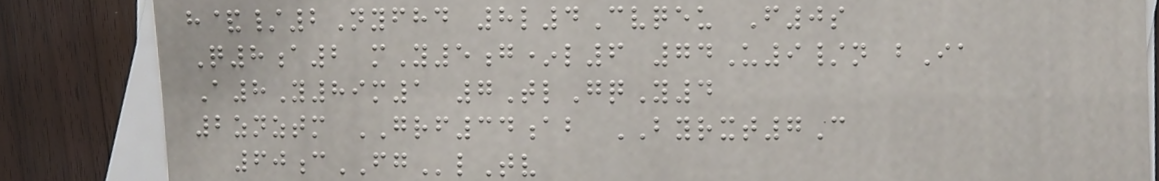h&/2Nyfhd 8l4Cvqeu F0s
Q8a2 mY5g*l6 74U9/n bIa
A8Y89m1 7TlGqY4
2znztm GRF34ab BYRXT7C
60cFGlTv
